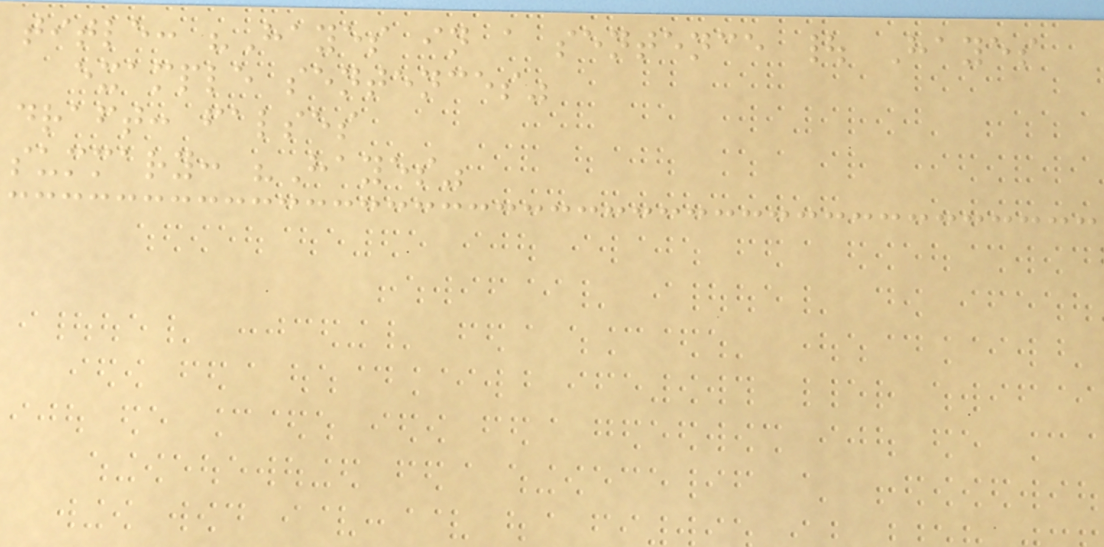title: "Hayes in a sentence | Hayes
example sentences"
draft: falses
summary: "Hayes"
